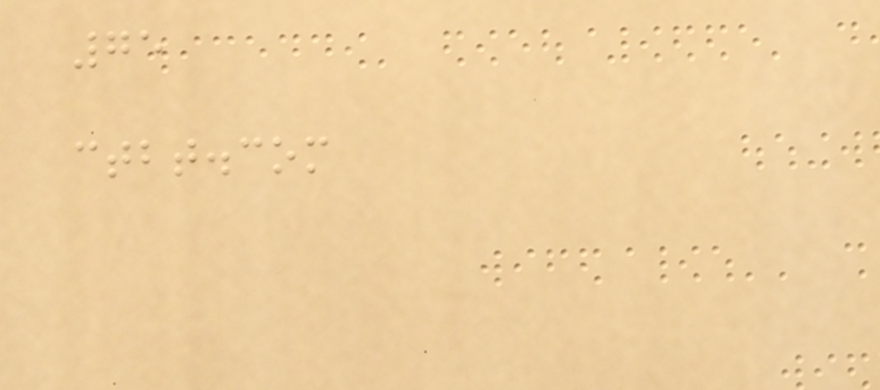75
ctbt.com
